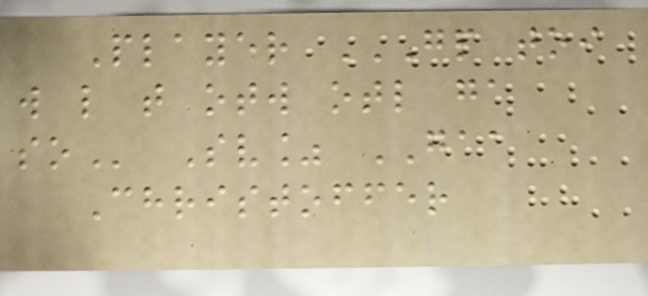Player GP TOI
W L T OTW OTL GA
SO Sv% GAA
Christoffer
